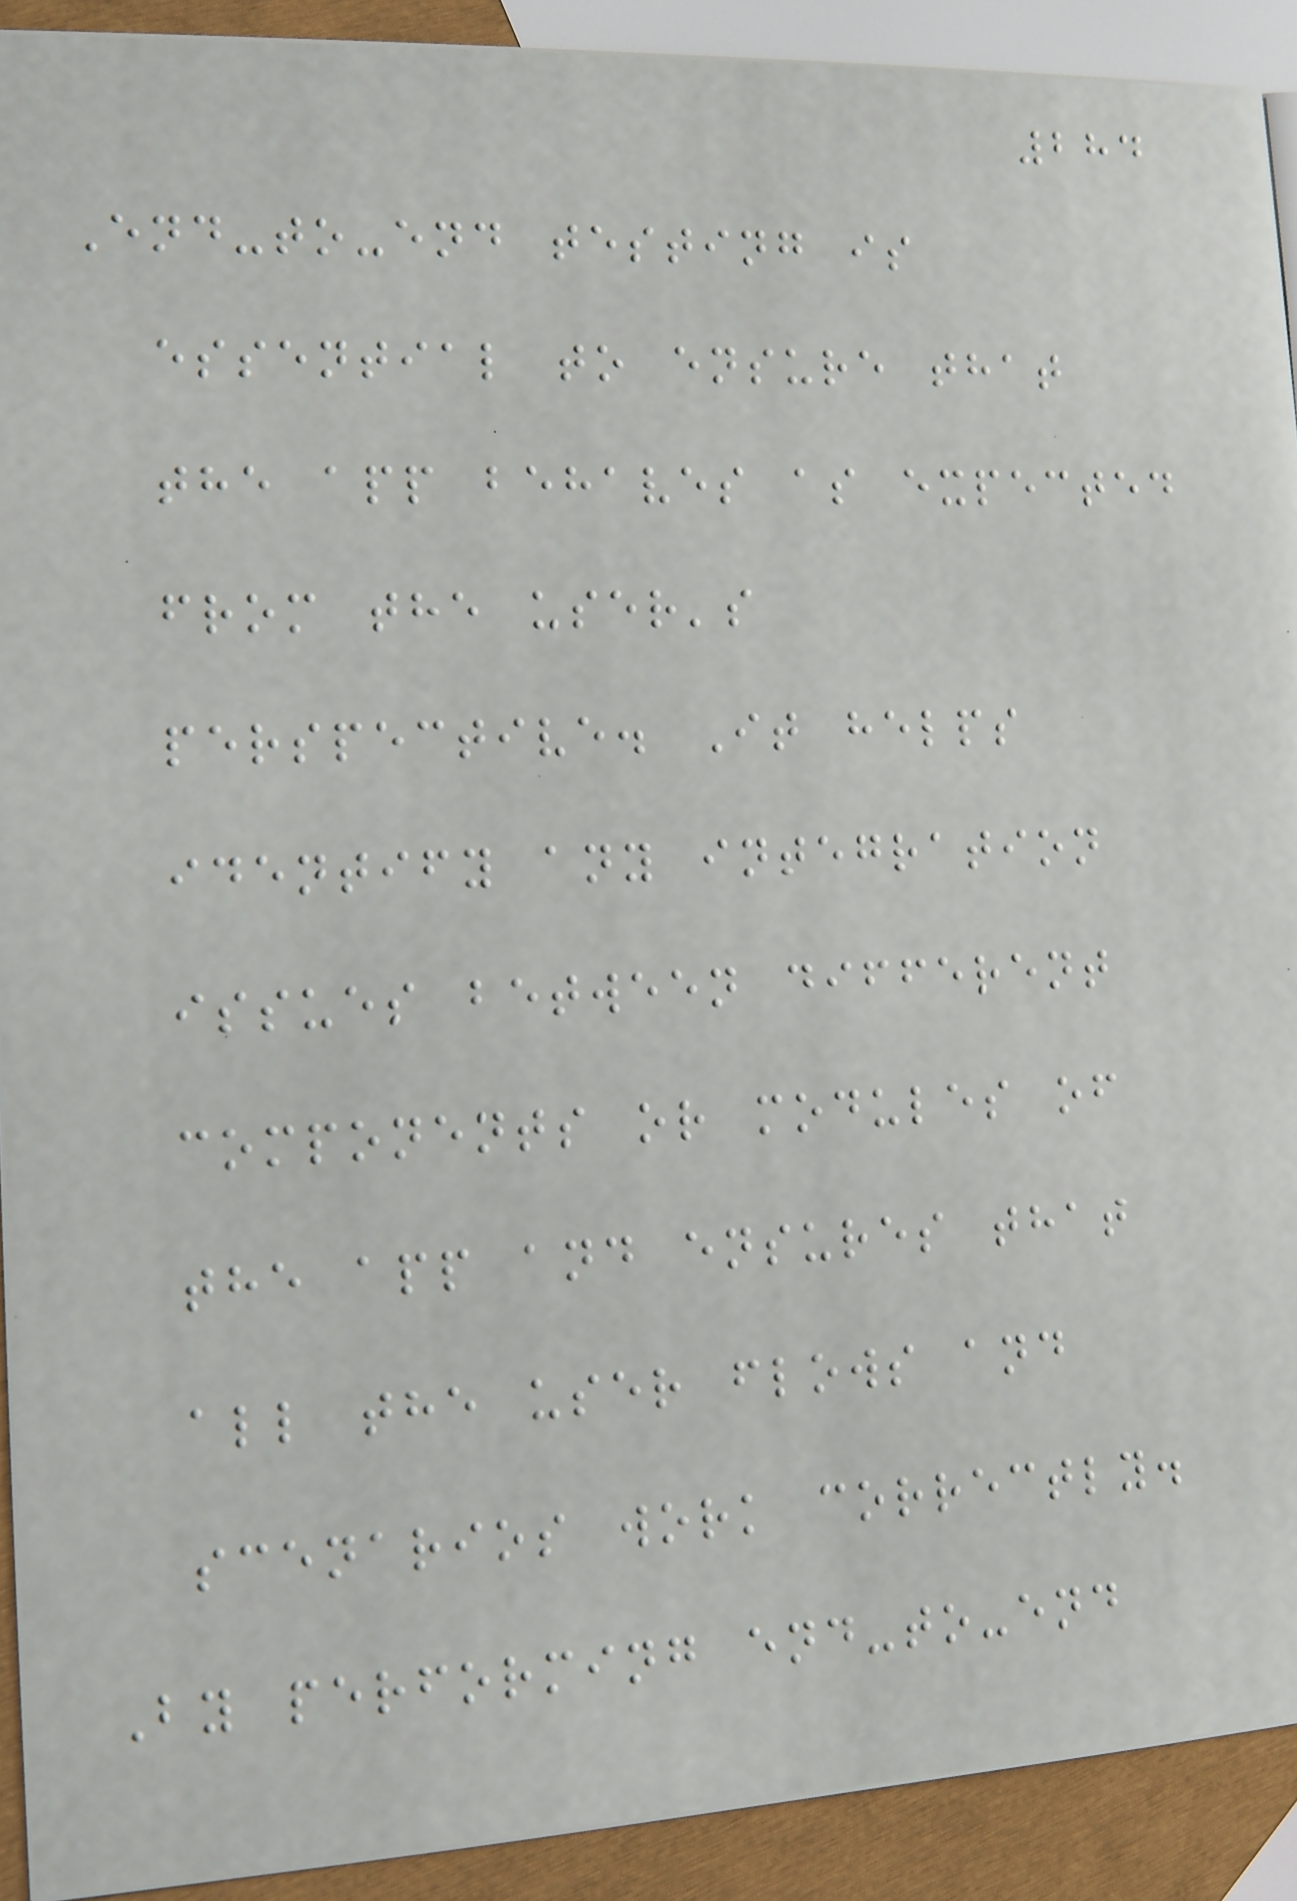284
End-to-end testing is
essential to ensure that
the app behaves as expected
from the user's
perspective. It helps
identify any integration
issues between different
components or modules of
the app and ensures that
all the user flows and
scenarios work correctly.
By performing end-to-end
